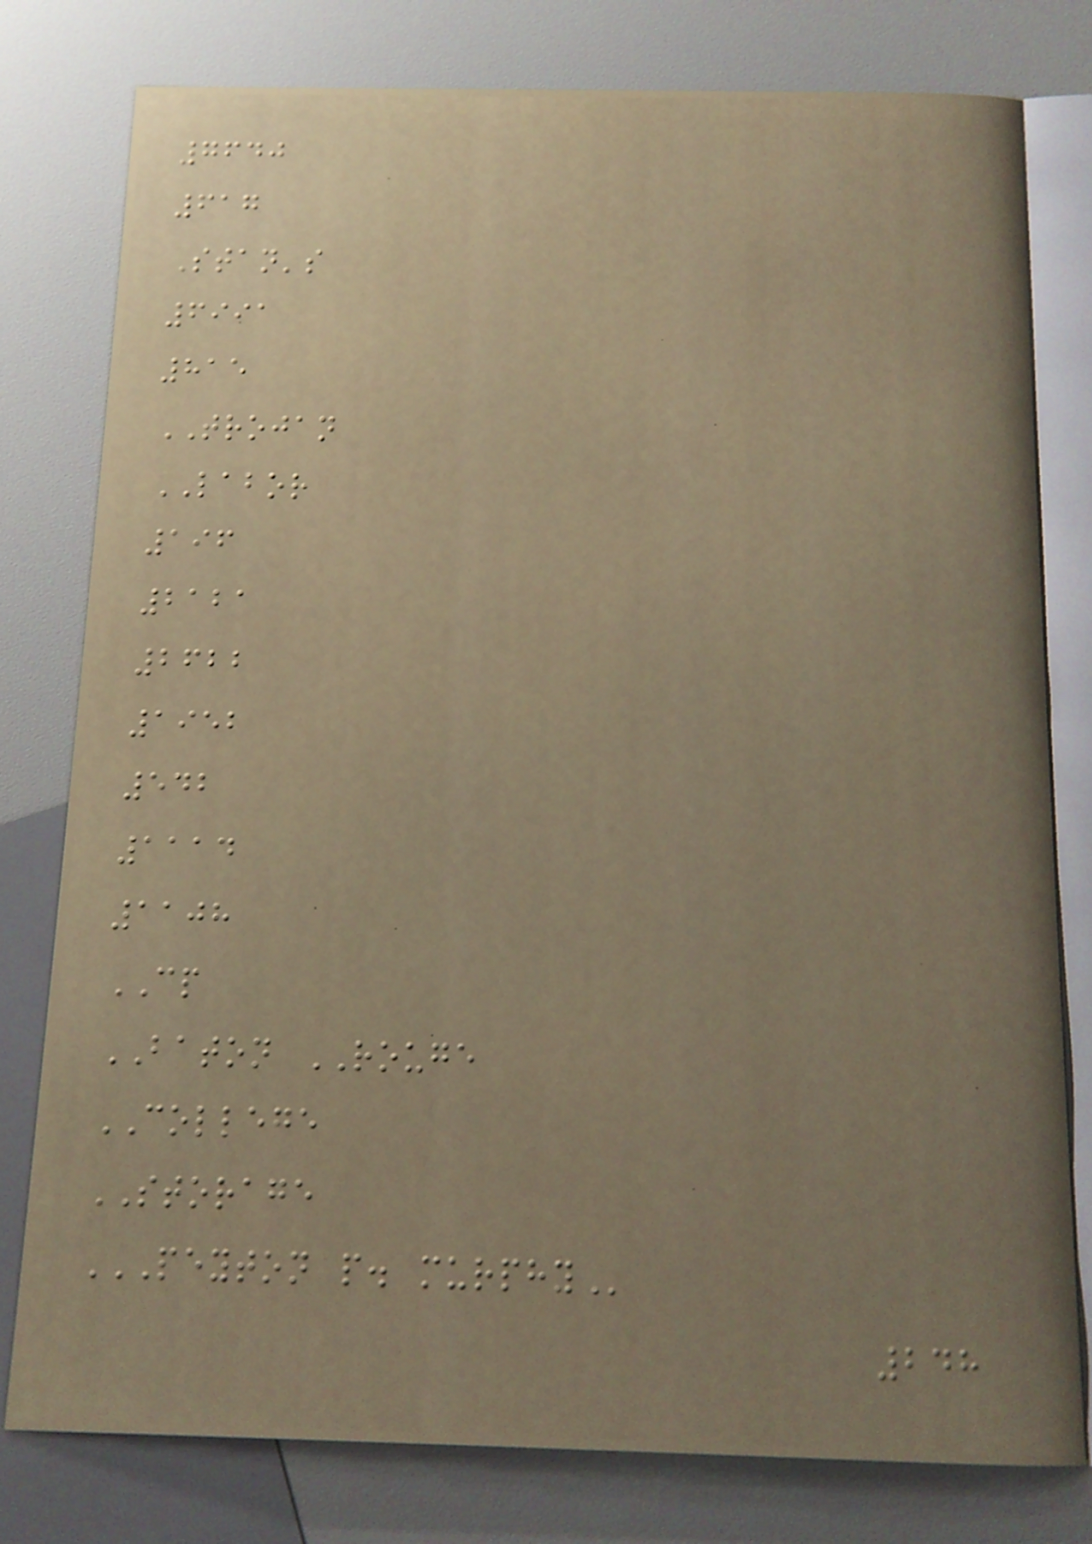7640
617
Stan's
6991
815
TROJAN
LABOR
196
2121
2622
1952
542
1114
1108
CP
BATON ROUGE
COLLEGE
STORAGE
PEYTON P. MURPHY
248
